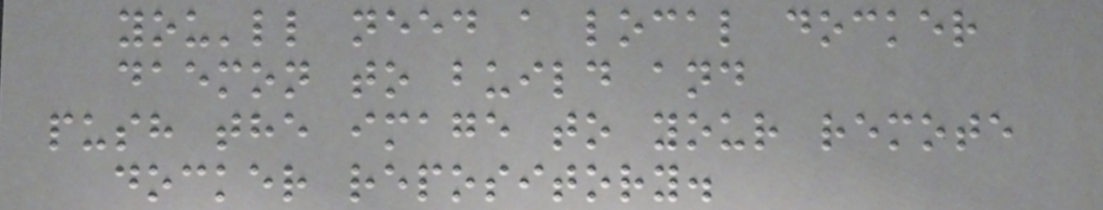you'll need a local docker
daemon to build and
push the image to your remote
docker repository.
